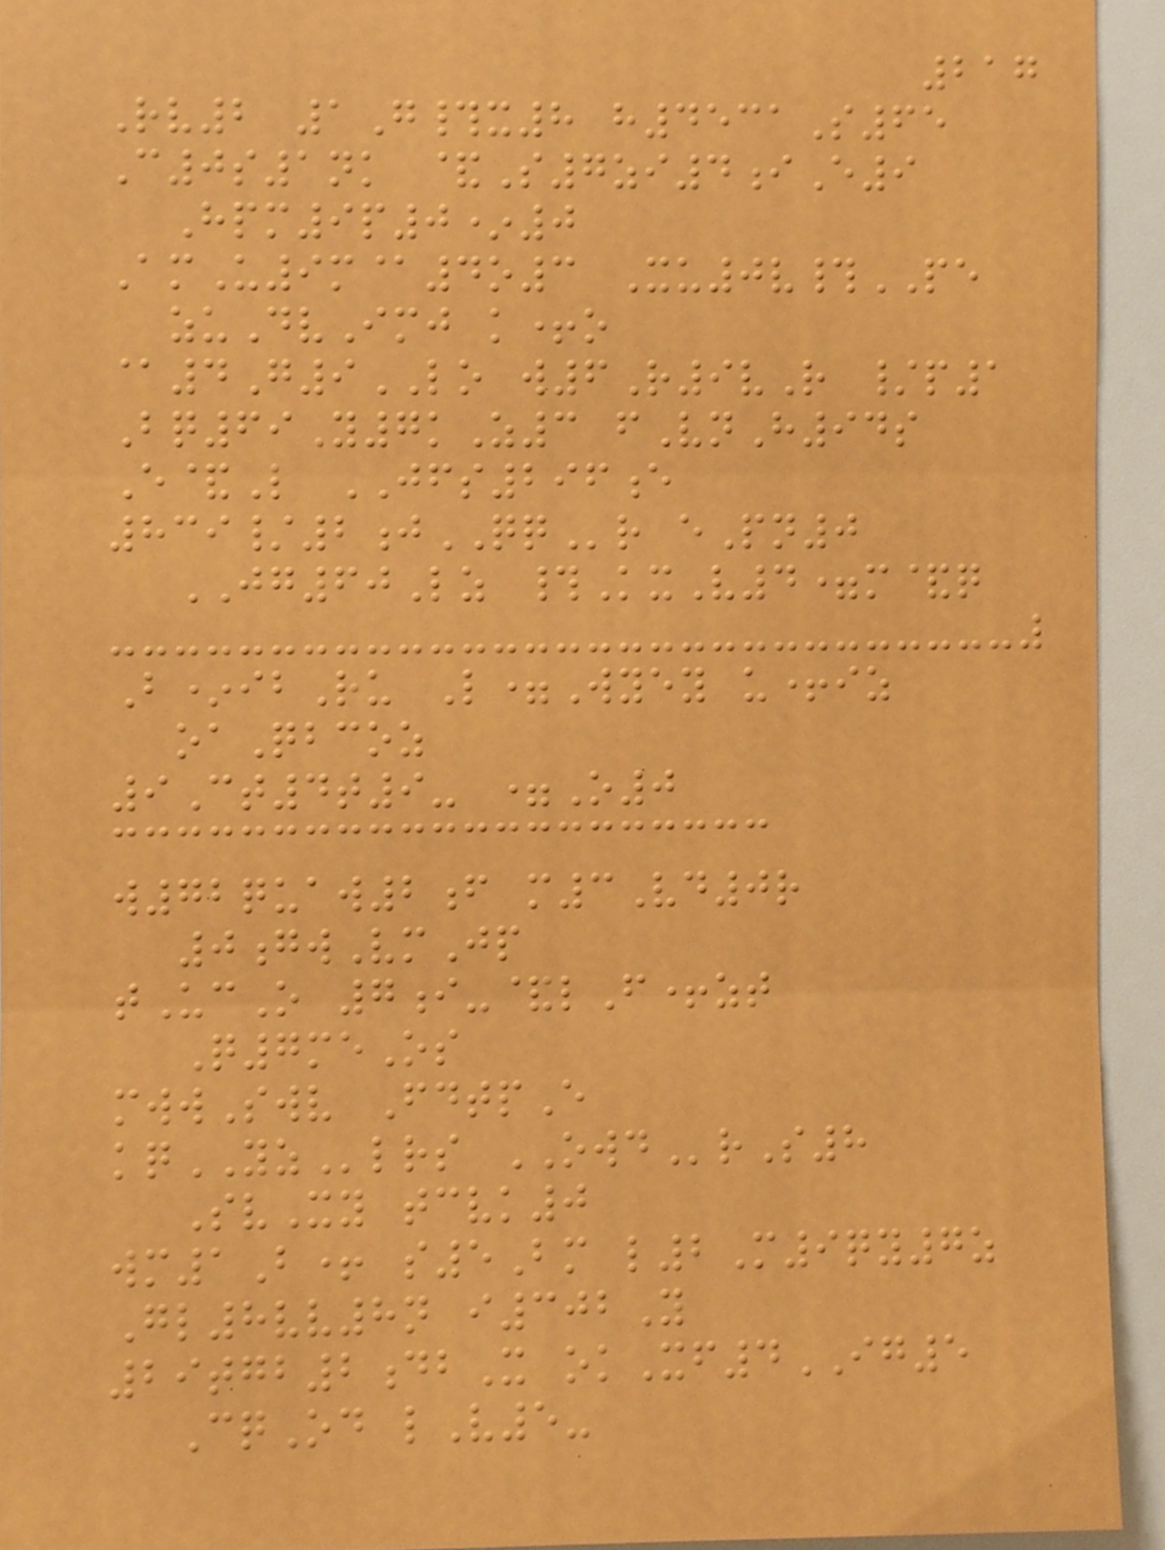217
Rv2 1G#x8 h4531S65
C0s1nk &S7zi4iE9
Hpm9p0*0
AmU9m@4o3 Xu0v#PE
zuDvImj k+o
@4G9LO w6R9vR /p1
Bq69Y7kZ3 fVnH94s
E&L JFS296e
839/2jQQr ePn0
JG60Lz #KxV4=m&q
B*ibRu L=Wyey u+iz
oaQbcoz
9Ct4t9- =O0
w72quaw2f m3Vd0r
0gwVmJp
tUcO 7i-&lF+zt
Q7meOs
mwwSwv FdtpE
kqYZlrs OWDrS8
SvXy tcvk0
wm1B+ s5Bm l2M9qy7z
Gl8vv8n i302Y
29tgb2dbX okXf4IG5
CqOd lV5-
